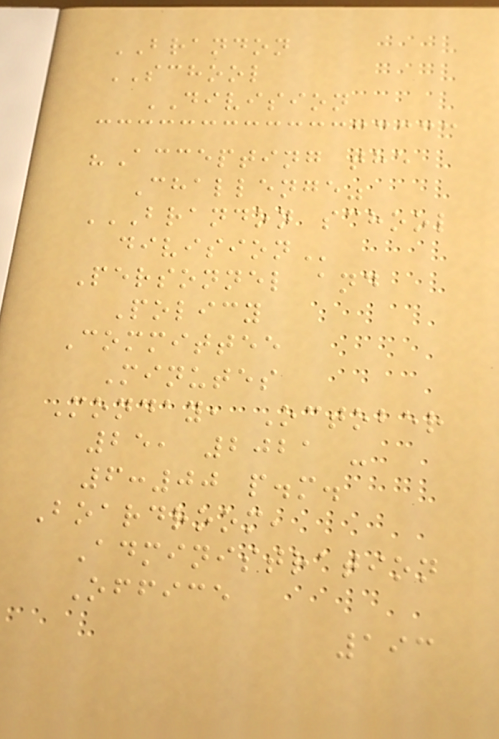BRANDON
SCHOOL
DIVISION
"Accepting the
Challenge"
BRANDON SCHOOL
DIVISION
Personnel and
Policy
Committee
Minutes
Monday, October
25, 2021 -
6:00 p.m.
Boardroom,
Administration
Office
193
